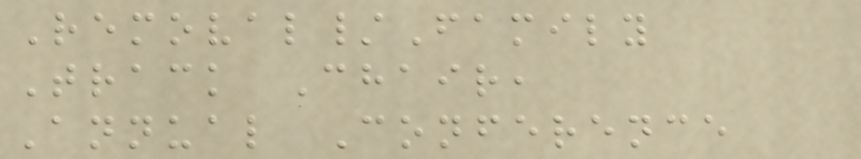Removal/Family
Track Chair,
Annual Conference
